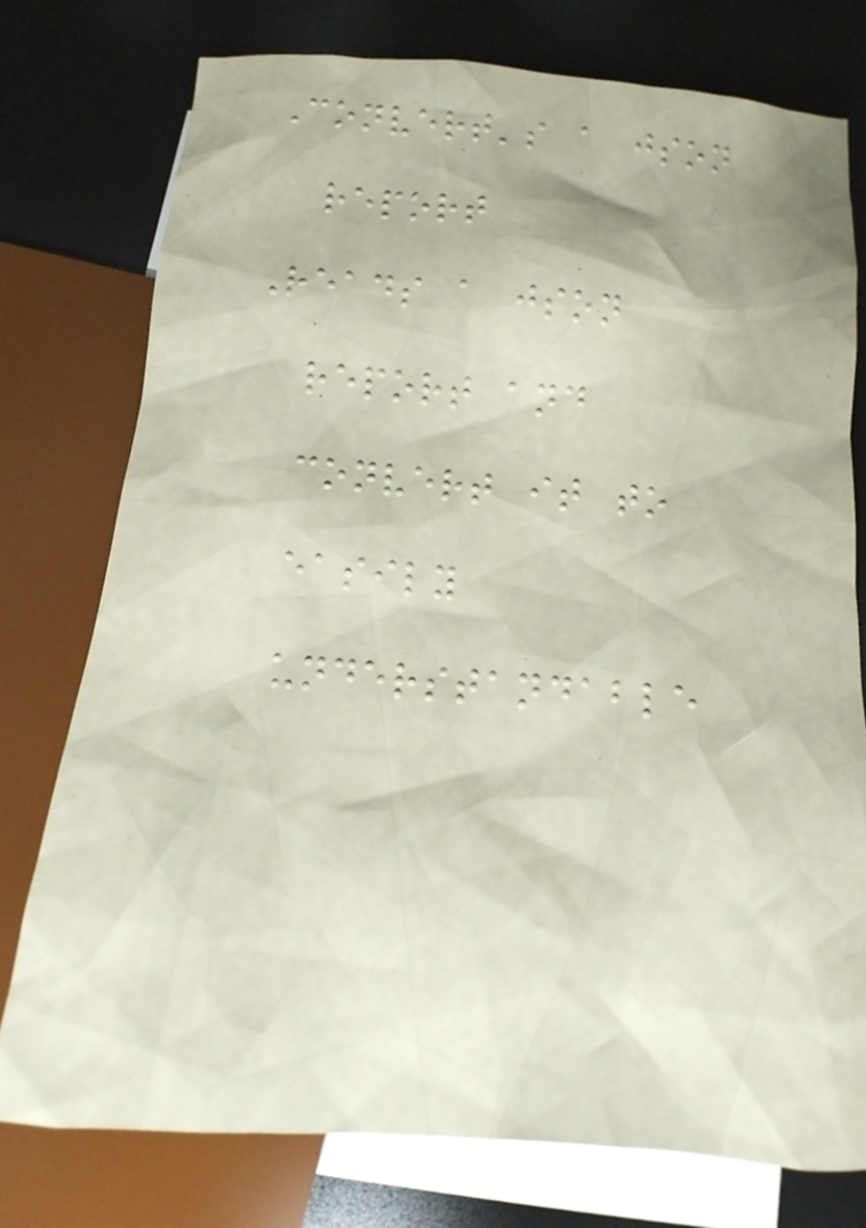Convert's a json
report
Reads a json
report and
convert it to
easily
understandable
